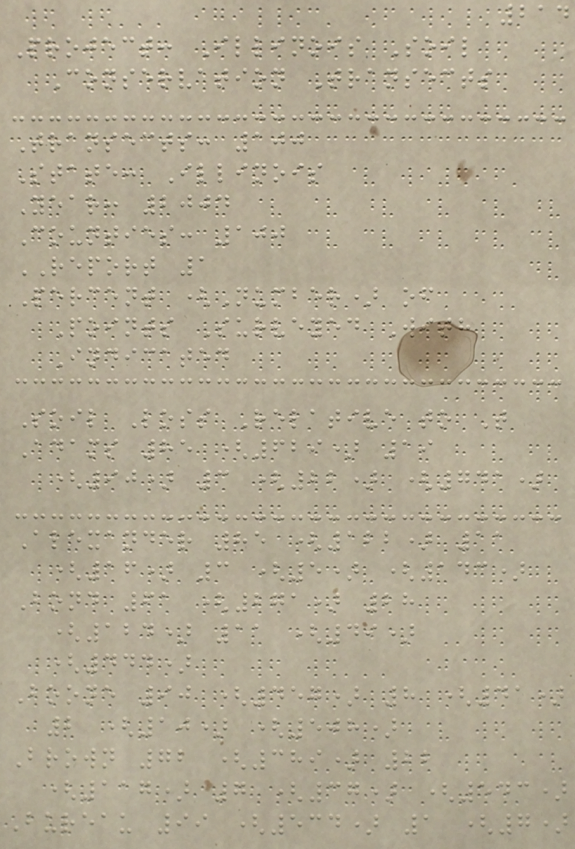214
Project: Illinois Soil
Conservation Transects
Transects: 100
State: Illinois
Year: 2004
Counties: 100
REPORT 1
Percent (Number) of
Points Surveyed With
Indicated
Soil Loss Relative to T
Adams 85 (629) 19
(90) 3 (22) (741)
Alexander 85 (122) 11
(16) 3 (5) (143)
Bond 61 (271) 28
(124) 11 (49)
(444)
Boone 90 (457) 8 (41)
2 (10) (508)
Brown 72 (389) 22
(117) 7 (37) (543)
Bureau 99 (534) 1 (7)
